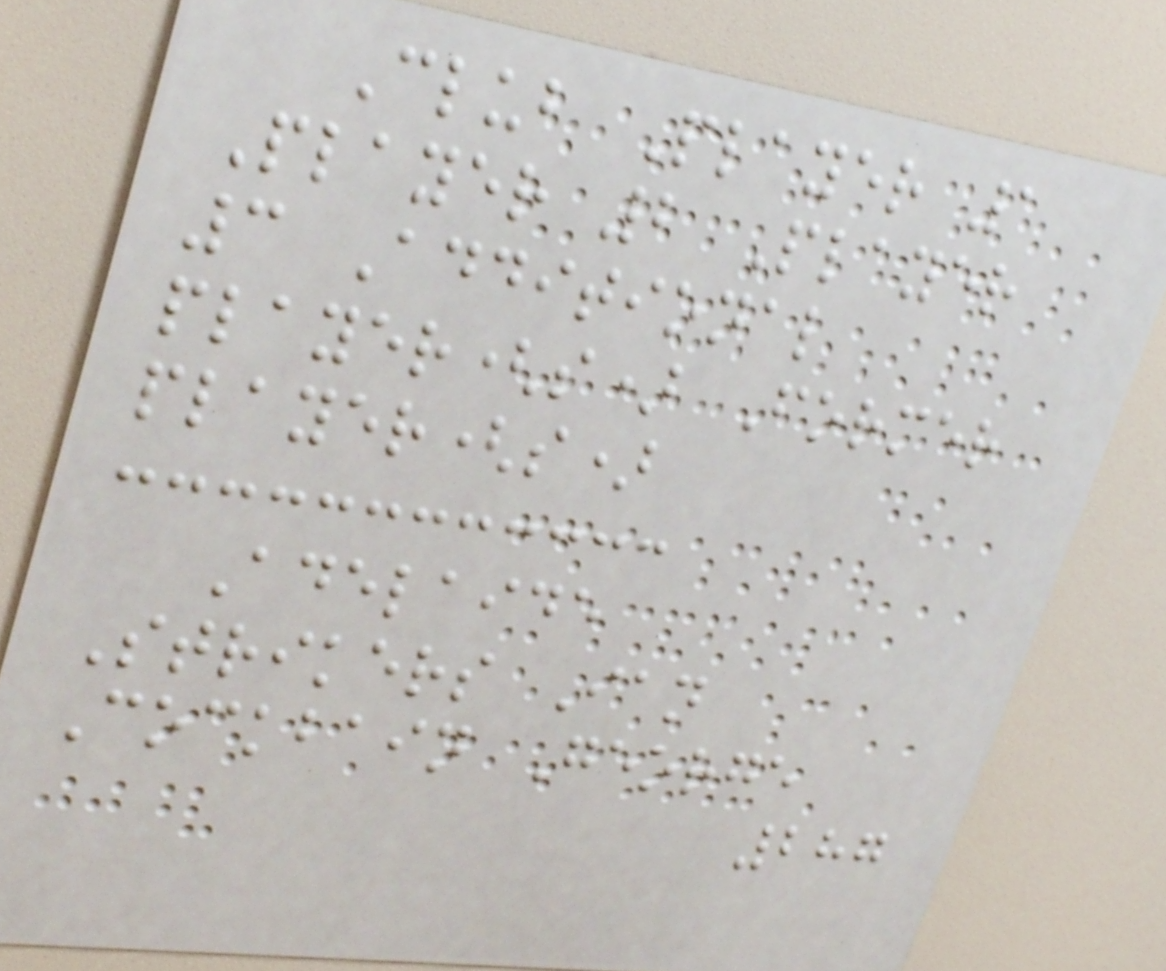Club Player 1
Player 2 Player
3 Additional
player(s) Former
player(s)
Adelaide
Strikers Ian
Cockbain George
287
